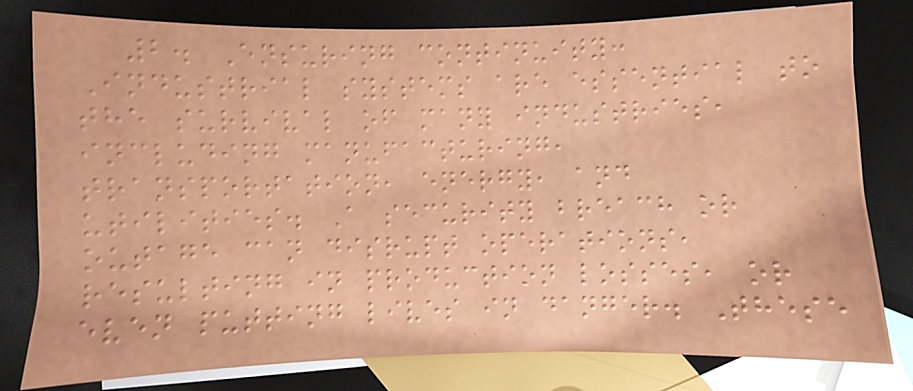2. Ensuring continuity:
Industrial systems are essential to
the survival of many industries,
including manufacturing,
transportation, energy, and
utilities. A security breach or
outage can disrupt operations,
resulting in production losses, or
even putting lives in danger. These
